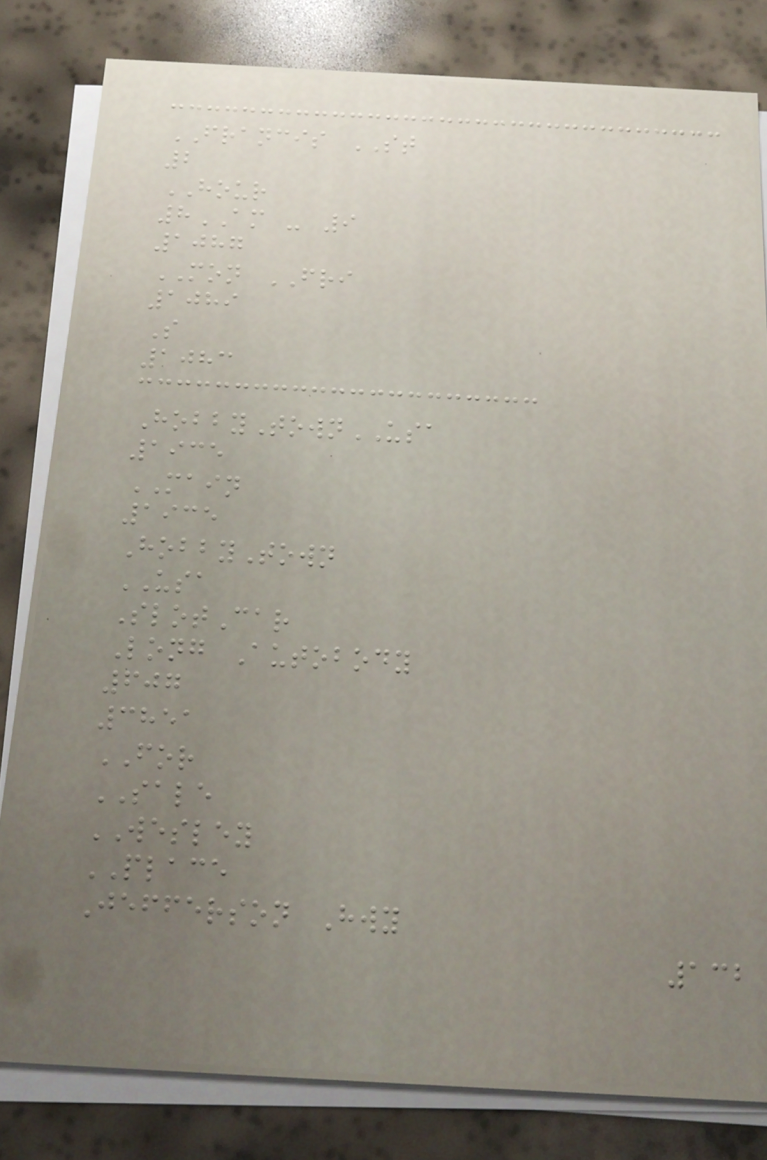FRANCIS ST
2
HOUR
8AM - 9
1087
MON FRI
1089
S
1083
HobbyTownUSA
1935
MAIN
1935
HobbyTown
USA
SlotCar
Long Autobody
607
3851
FOR
SALE
WESLEY
PLACE
Jefferson Hwy
132
